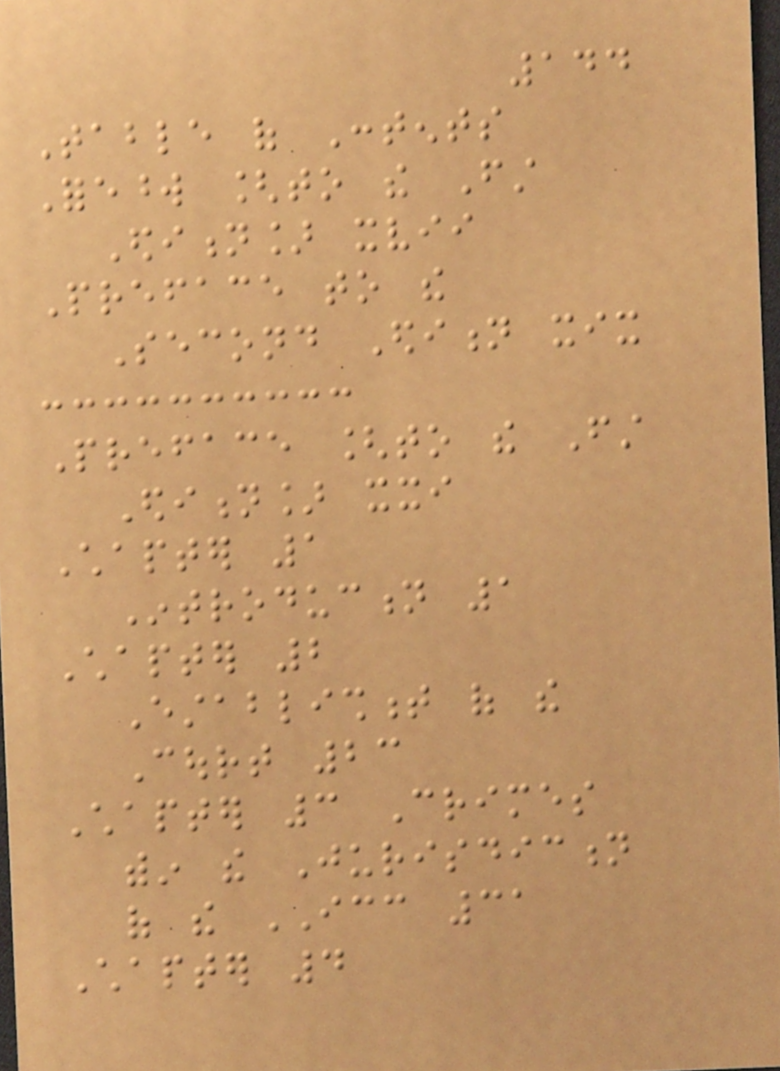144
Table of Contents
Foreword [to the First
Edition] xvii
Preface to the
Second Edition xix
Preface [to the First
Edition] xxi
Chapter 1
Introduction 1
Chapter 2
Establishment of the
Court 23
Chapter 3 Crimes
within the Jurisdiction
of the ICC 31
Chapter 4
